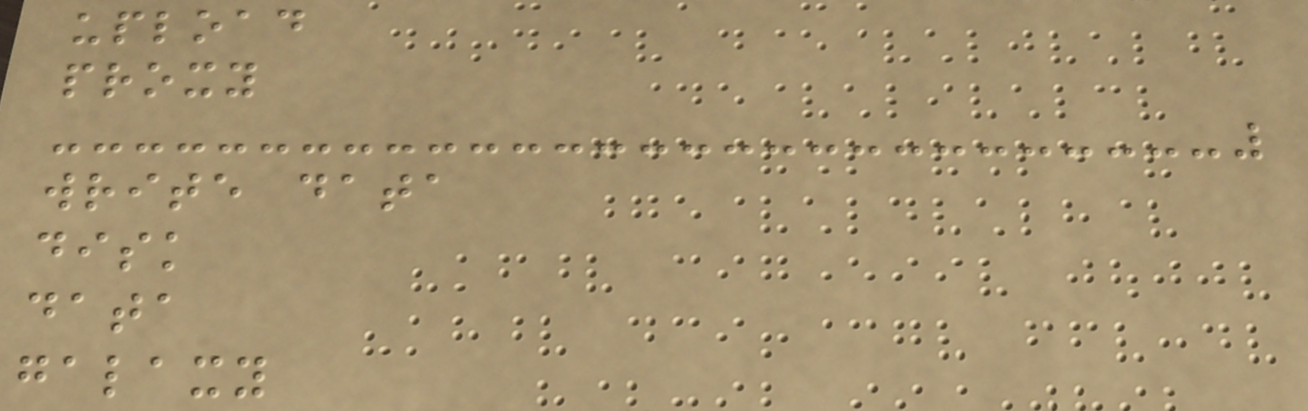upload
proxy
write data
disk
data
galaxy
